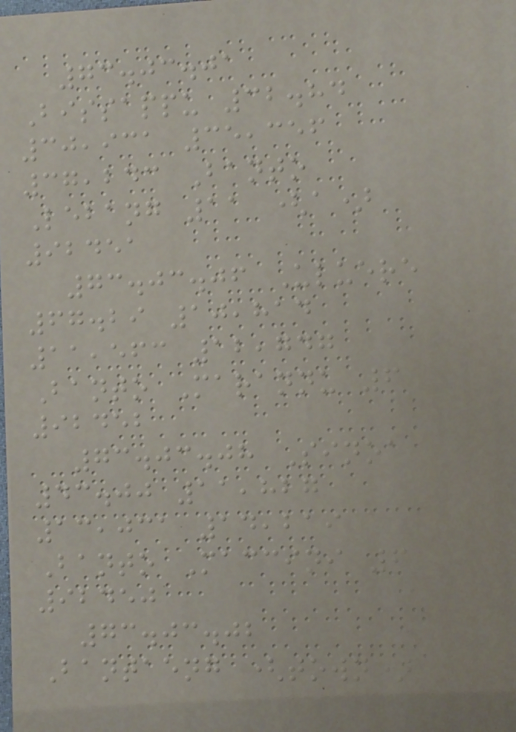73.03.01
Bissappu 32.84
30,931 35,356
37,243 Banto
Lebang 11 (a)
92451
73.03.06 Uluere
67.29 10,814
11,563 12,747
Banto Marannu 6
92452
73.03.08 Sinoa
43.00 11,827
13,031 14,219
Banto Maccini 6
92450
73.03.02
Bantaeng (town)
